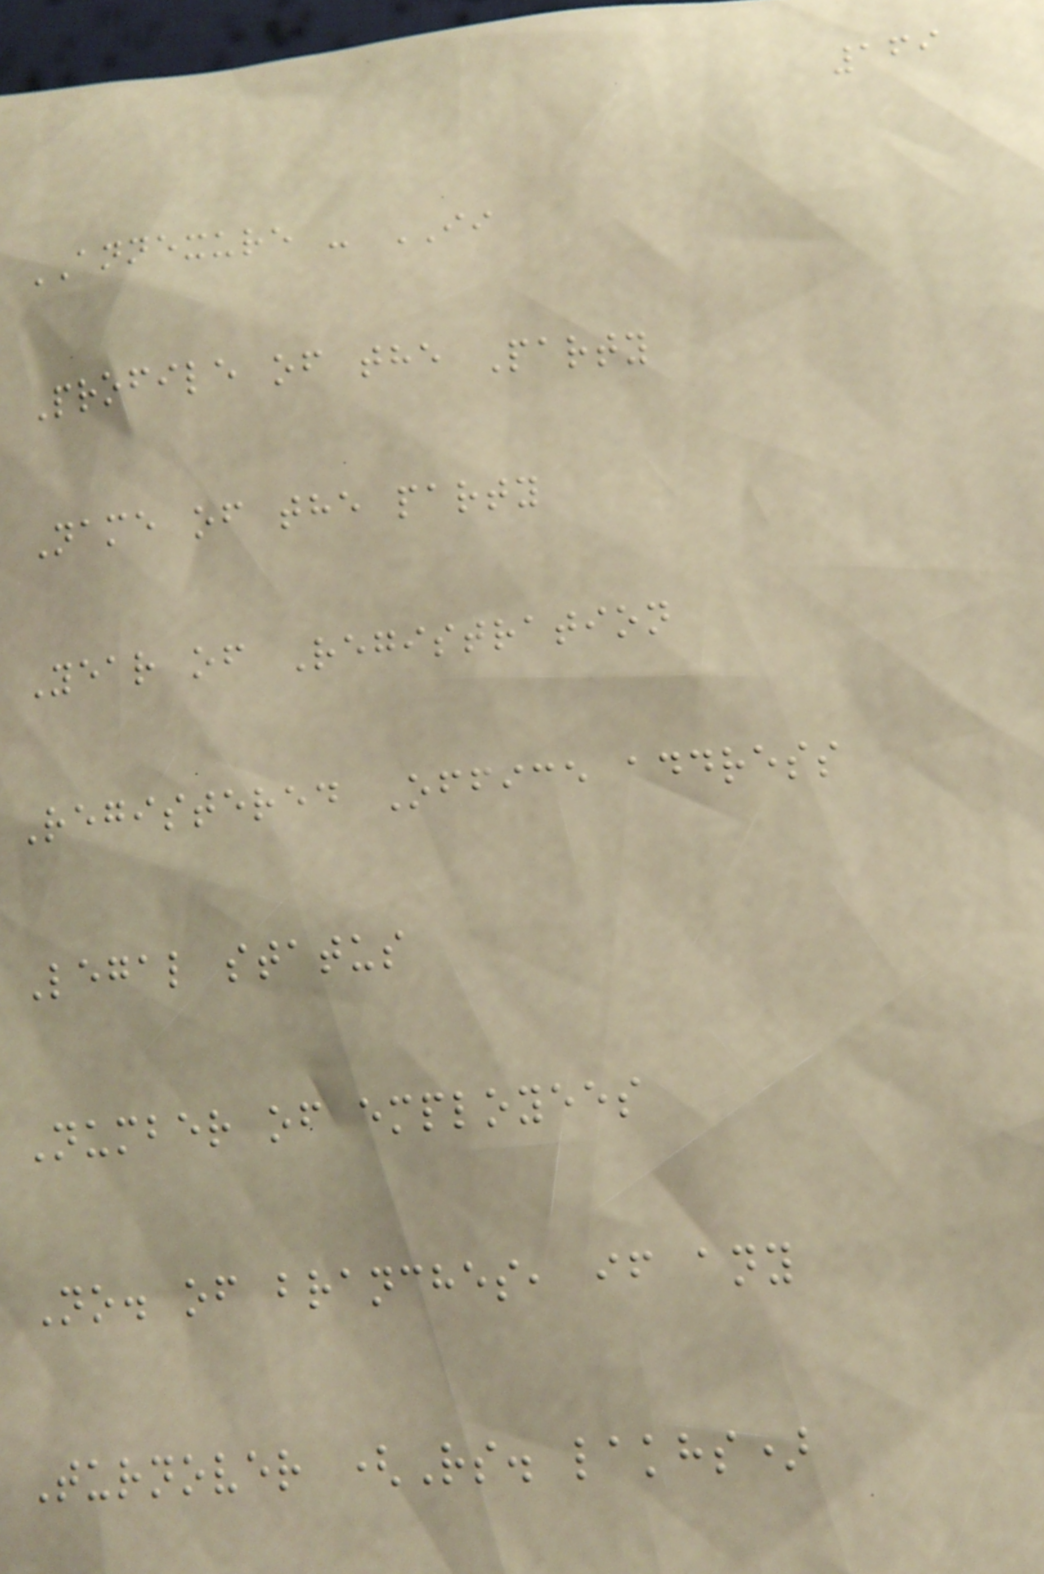169
ANNEXURE - II
Profile of the Party
Name of the party
Year of Registration
Registered Office address
Legal status
Number of employees
No. of branches, if any
Turnover (Rs. lakhs)
